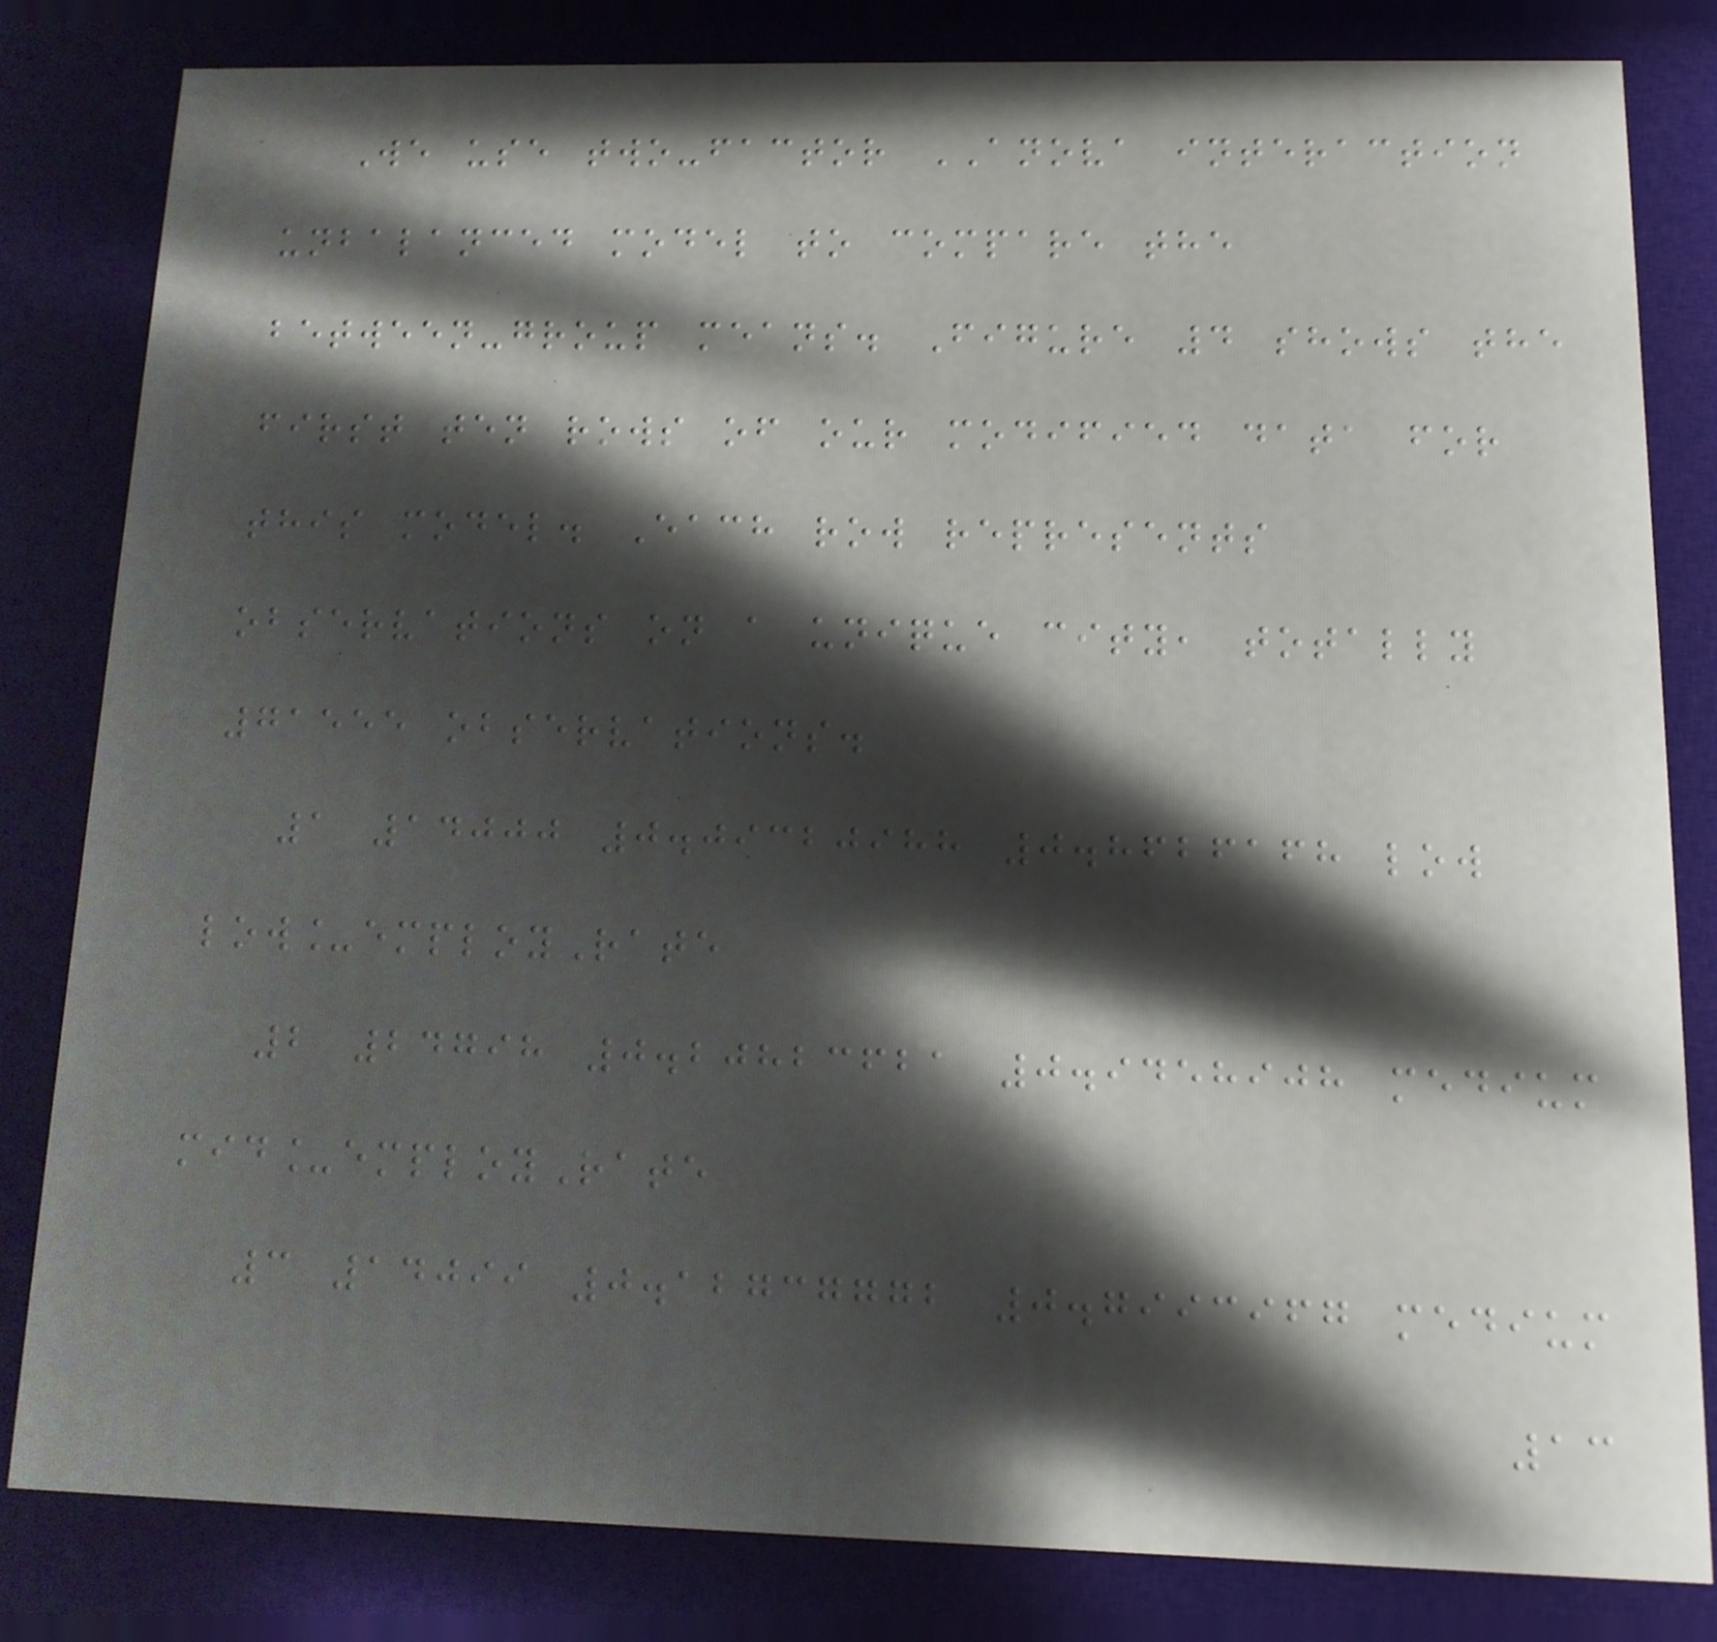We use two-factor ANOVA interaction
unbalanced model to compare the
between-group means. Figure 4 shows the
first ten rows of our modified data for
this model. Each row represents
observations on a unique city, totally
71555 observations.
1 14000 0.09320988 0.8626168 low
low_employRate
2 24798 0.20823621 0.9458908 medium
mid_employRate
3 14099 0.12737772 0.7993967 medium
13
